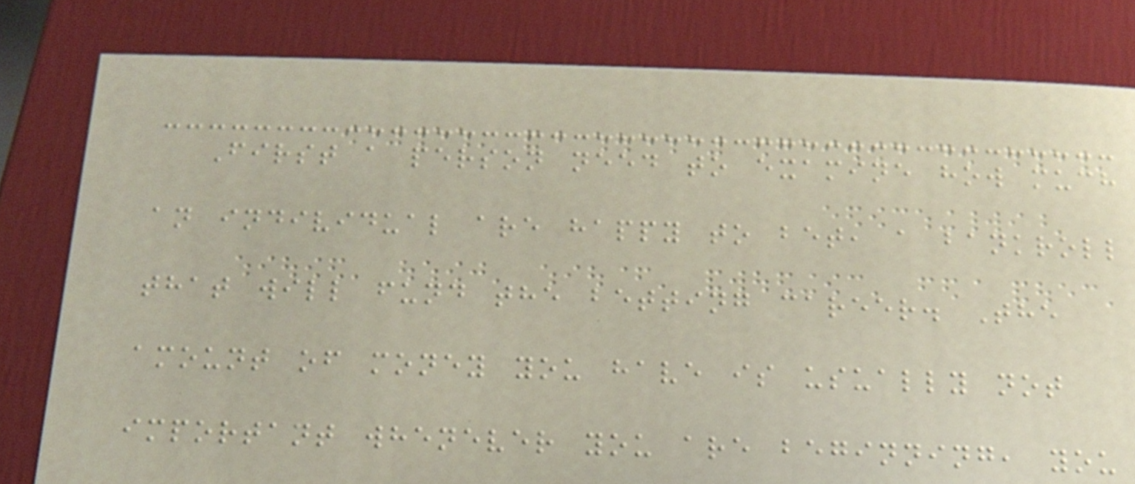First a person need to examine how much
an individual are happy to bet, a bankroll
that will fund the betting career. The
amount of money you have is usually not
important whenever you are beginning, you
